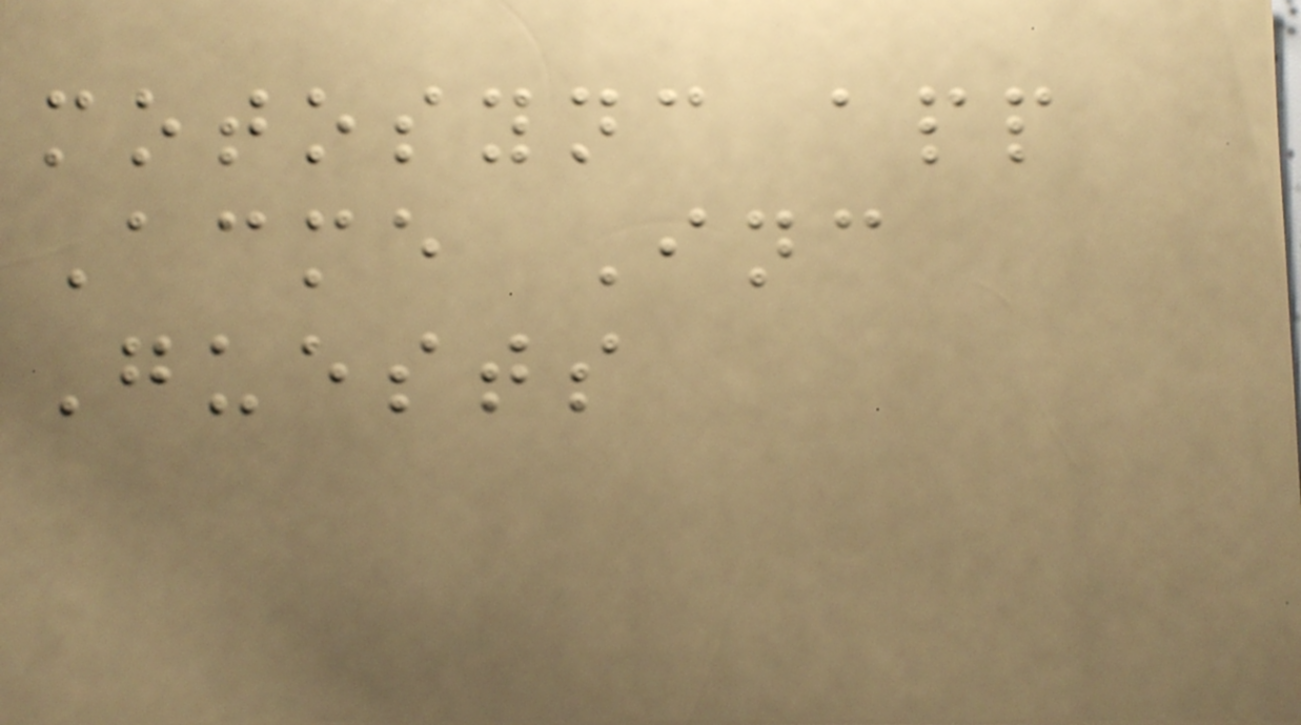motosync app
Acme Inc
Guests
